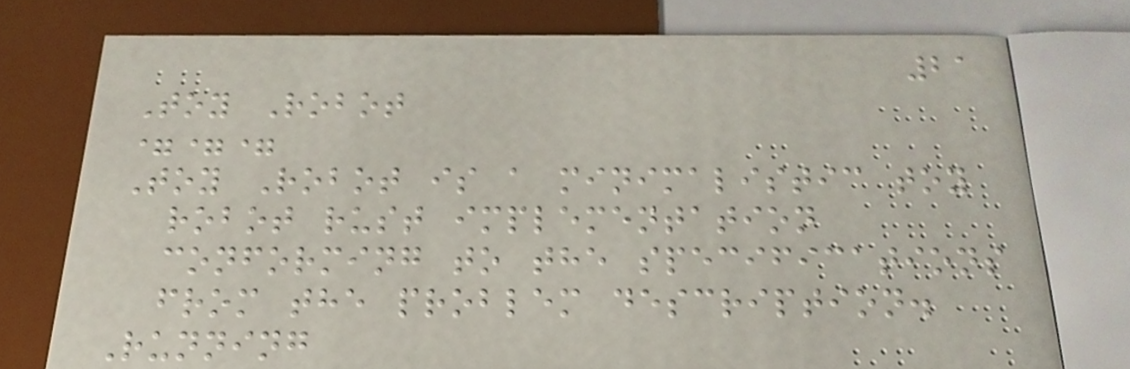21
Toy Robot
===
Toy Robot is a minimalistic toy
robot rust implementation
conforming to the specifications
from the problem description.
Running
